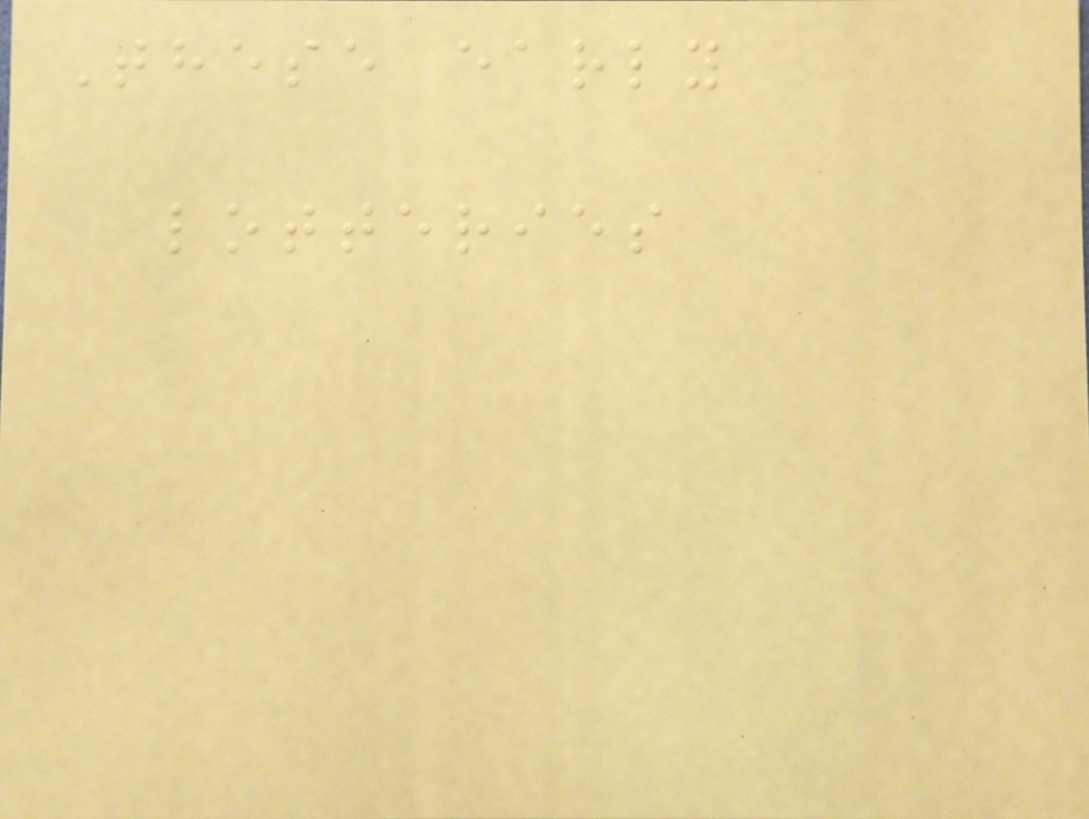These early
lotteries
